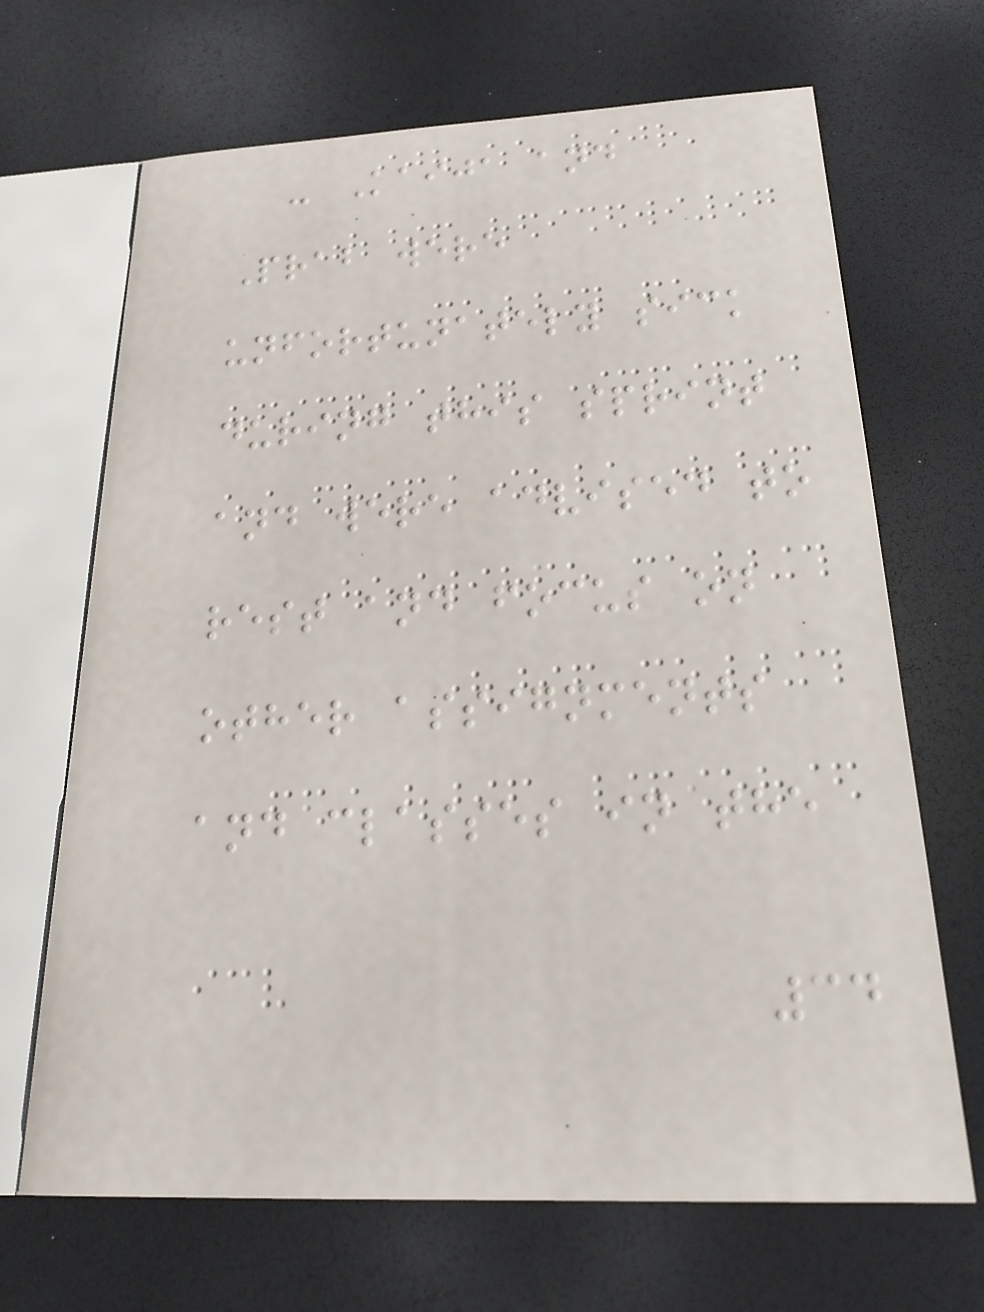- Kaija and
Prab were
unfortunately sick
during this sprint
and were advised to
rest and focus on
other assignments
and classes in the
34
